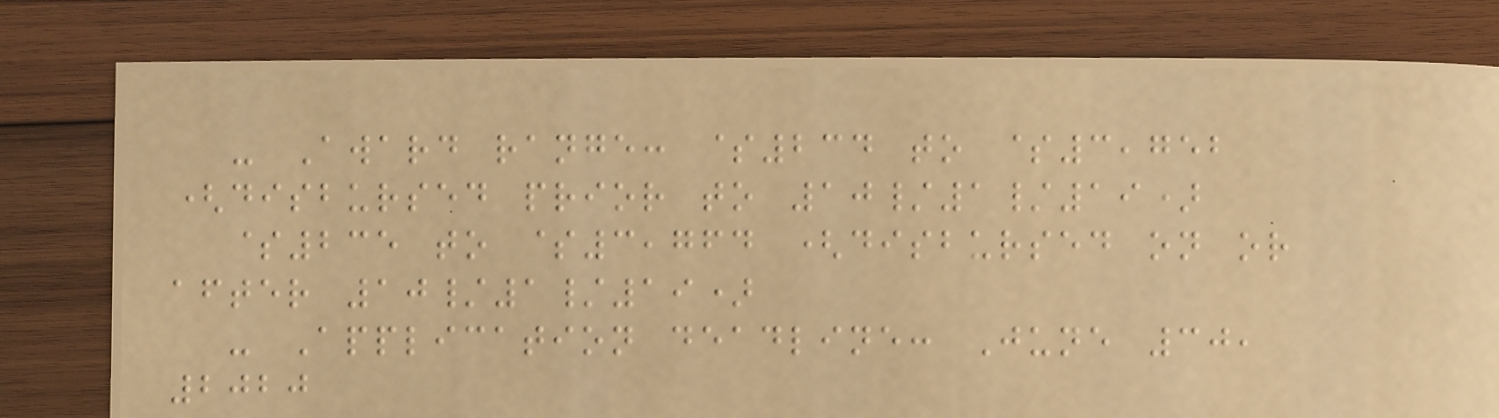- Award range: $234 to $3,752
(disbursed prior to 10/1/19)
$235 to $3,764 (disbursed on or
after 10/1/19)
- Application deadline: June 30,
2020
